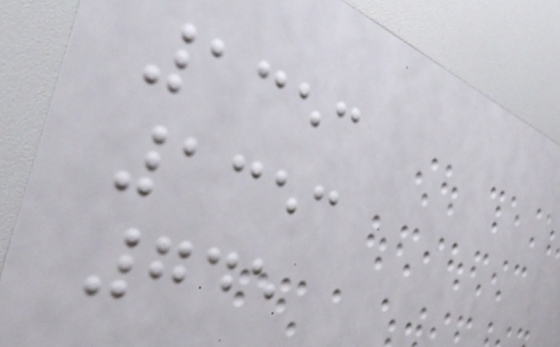1353
1353
745
